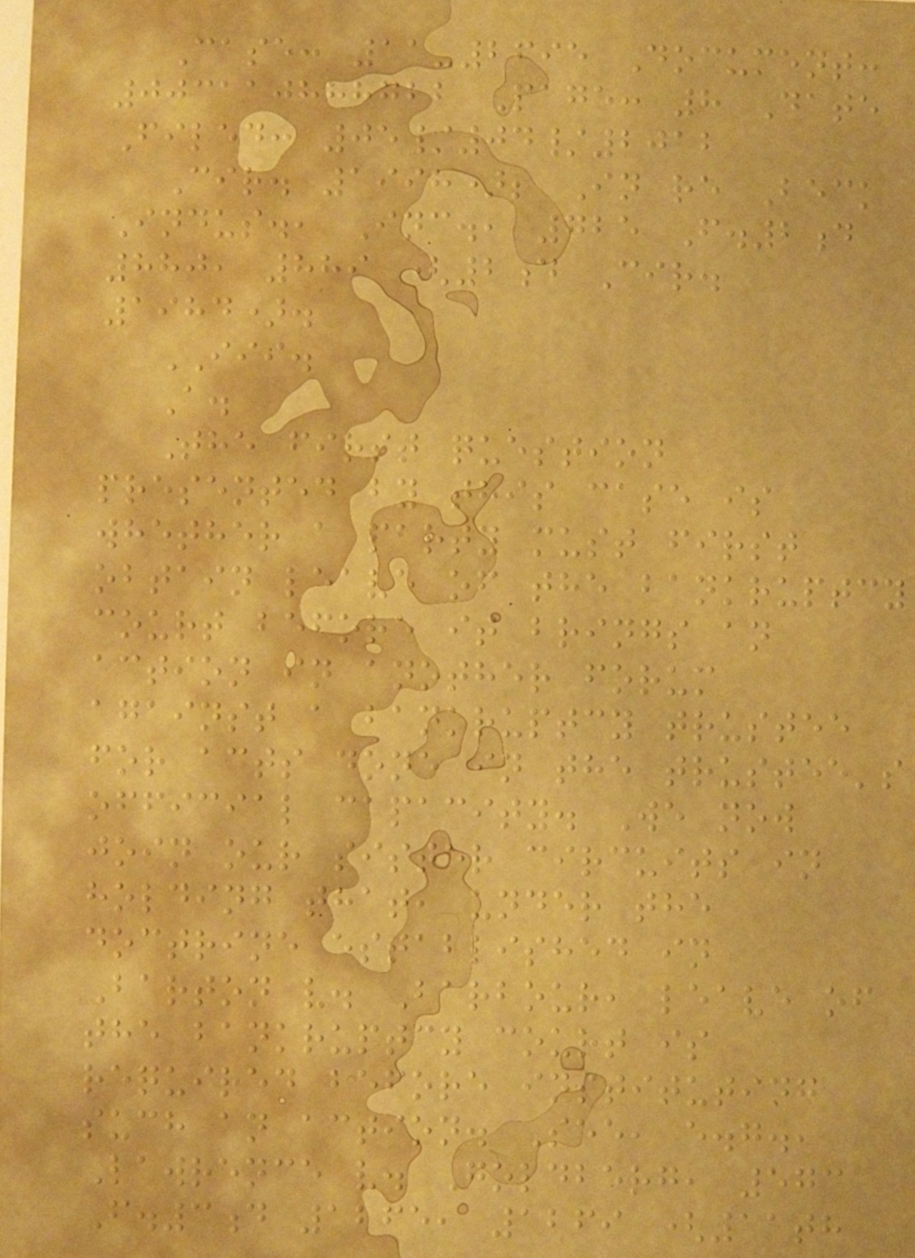Case: 11-2695 Document:
003110888722 Page: 8 Date
Filed: 05/04/2012
Cir. 1998); In re Beck
Indus., Inc., 725 F.2d
880, 889 (2d Cir.
1984).
III.
A.
The first question
presented by this case is
whether a party must first
obtain leave of the bankruptcy
court before it brings an
action in another forum
against a bankruptcy trustee
for acts done in the trustee's
official capacity. We now
join our sister circuits in
holding that, under the
doctrine established in
Barton v. Barbour, leave of
the bankruptcy court is
required before instituting
such an action. See, e.g.,
Lawrence v. Goldberg, 573
F.3d 1265, 1269 (11th
